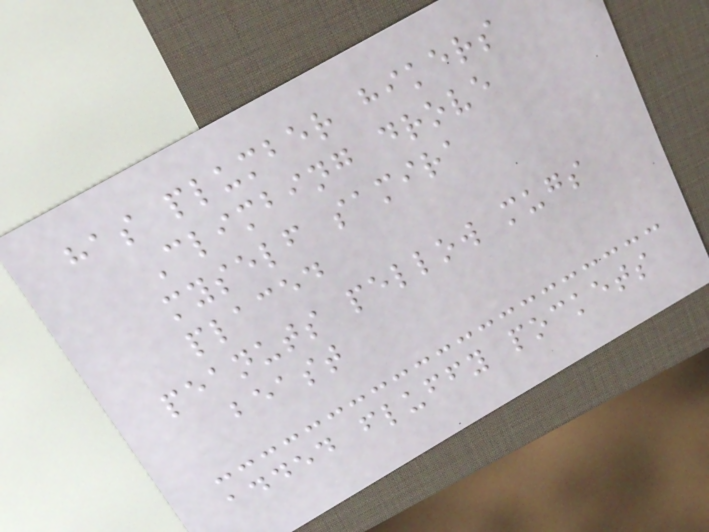has plumber hikers
Climbing drove
myself samira
placed
peanuts pellow mugs
beast
added fluffy pockets
